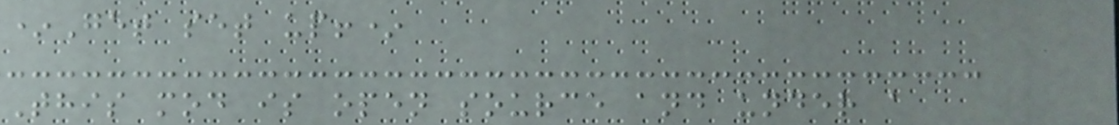*Get set up!*
This mod is open source and under a
